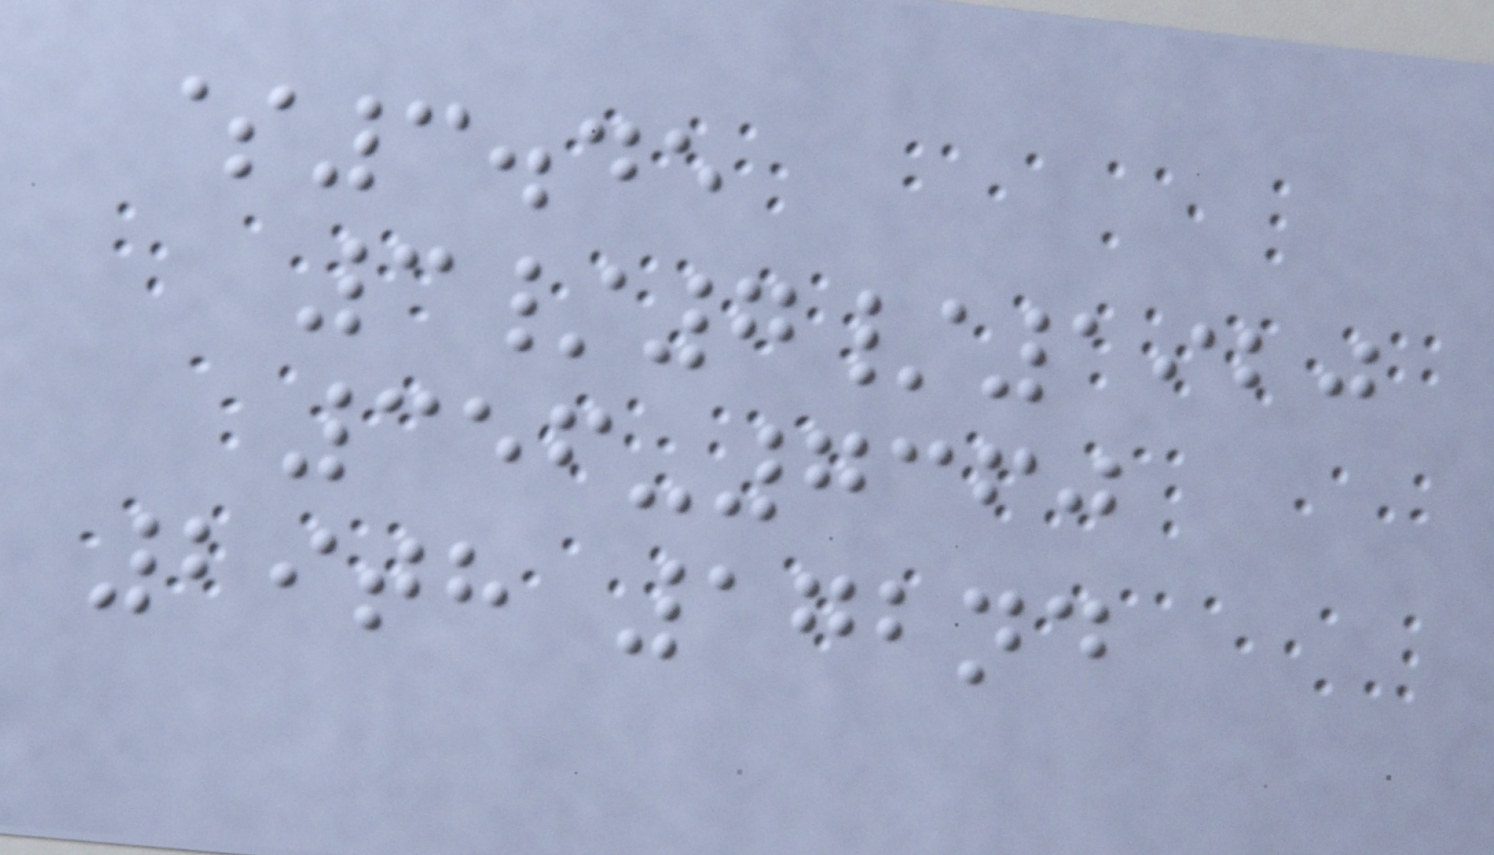$3.45
3/7/1920
356-7360
29th 172nd
